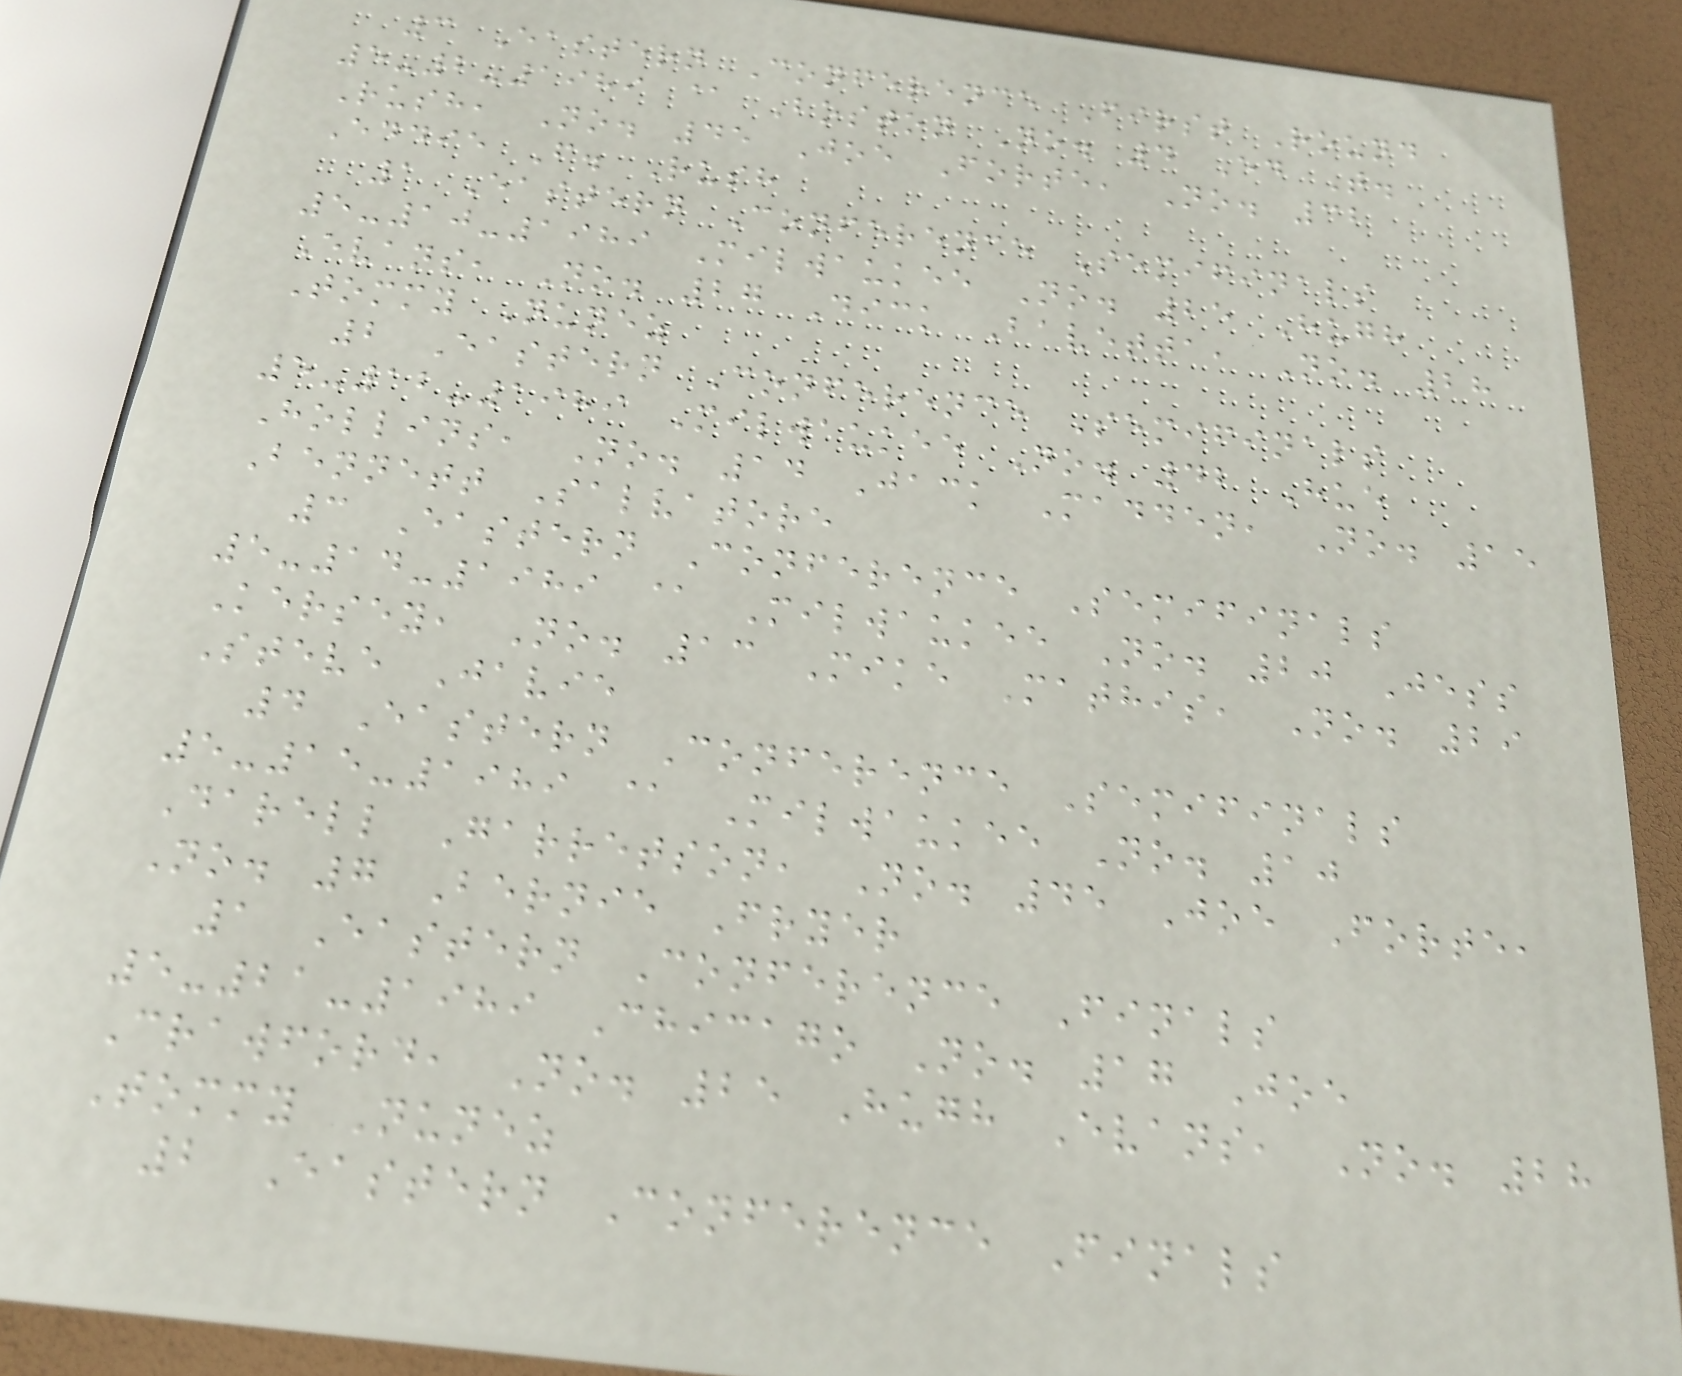3 Eastern Conference First Round
5-2-1989 @ Boston No. 4 Ed T.
Rush, No. 45 Joe Forte, No. 32
Eddie F. Rush
1 Eastern Conference Semifinals
5-10-1989 Milwaukee No. 25 Hugh
Evans, No. 27 Dick Bavetta, No. 28
Tommy Nunez
2 Eastern Conference Semifinals
5-12-1989 Milwaukee No. 42 Hue
Hollins, No. 14 Jack Madden, No. 15
Bennett Salvatore
3 Eastern Conference Semifinals
5-14-1989 @ Milwaukee No. 20 Jess
Kersey, No. 13 Mike Mathis, No. 29
Steve Javie
4 Eastern Conference Semifinals
5-15-1989 @ Milwaukee No. 10
Darell Garretson, No. 45 Joe Forte,
No. 7 Bernie Fryer
1 Eastern Conference Finals
5-21-1989 Chicago No. 17 Joe
Crawford, No. 25 Hugh Evans, No. 28
Tommy Nunez
2 Eastern Conference Finals
